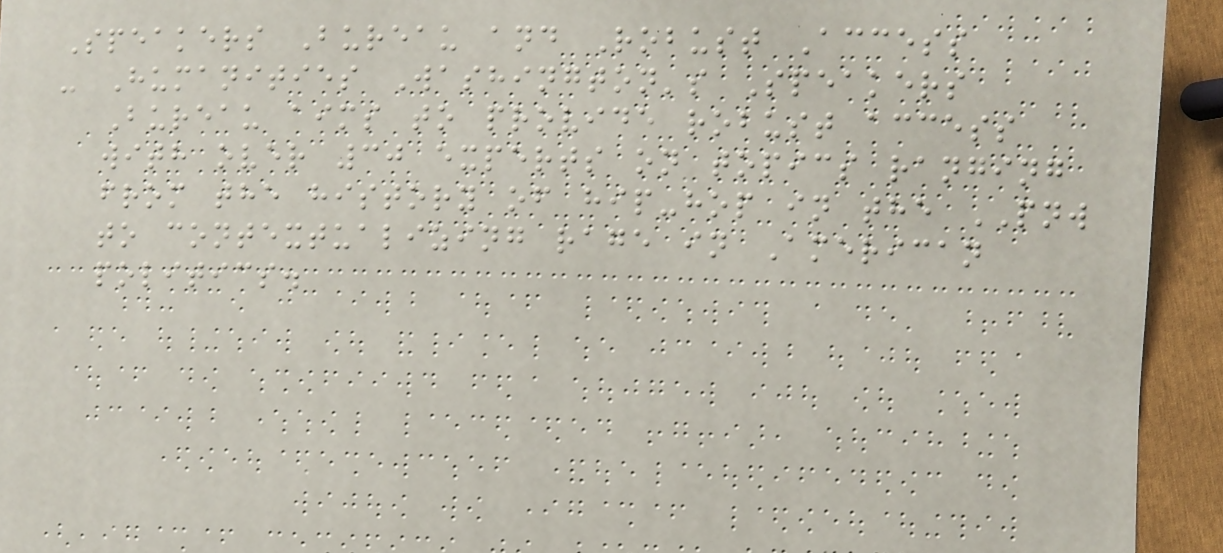Speakers Bureau and Robust Access
- Humanities Washington's Speakers
Bureau aims to provide robust access
with over 30 experts on topics ranging
from the history of hip-hop in the PNW
to contextualizing rage in American
politics.
